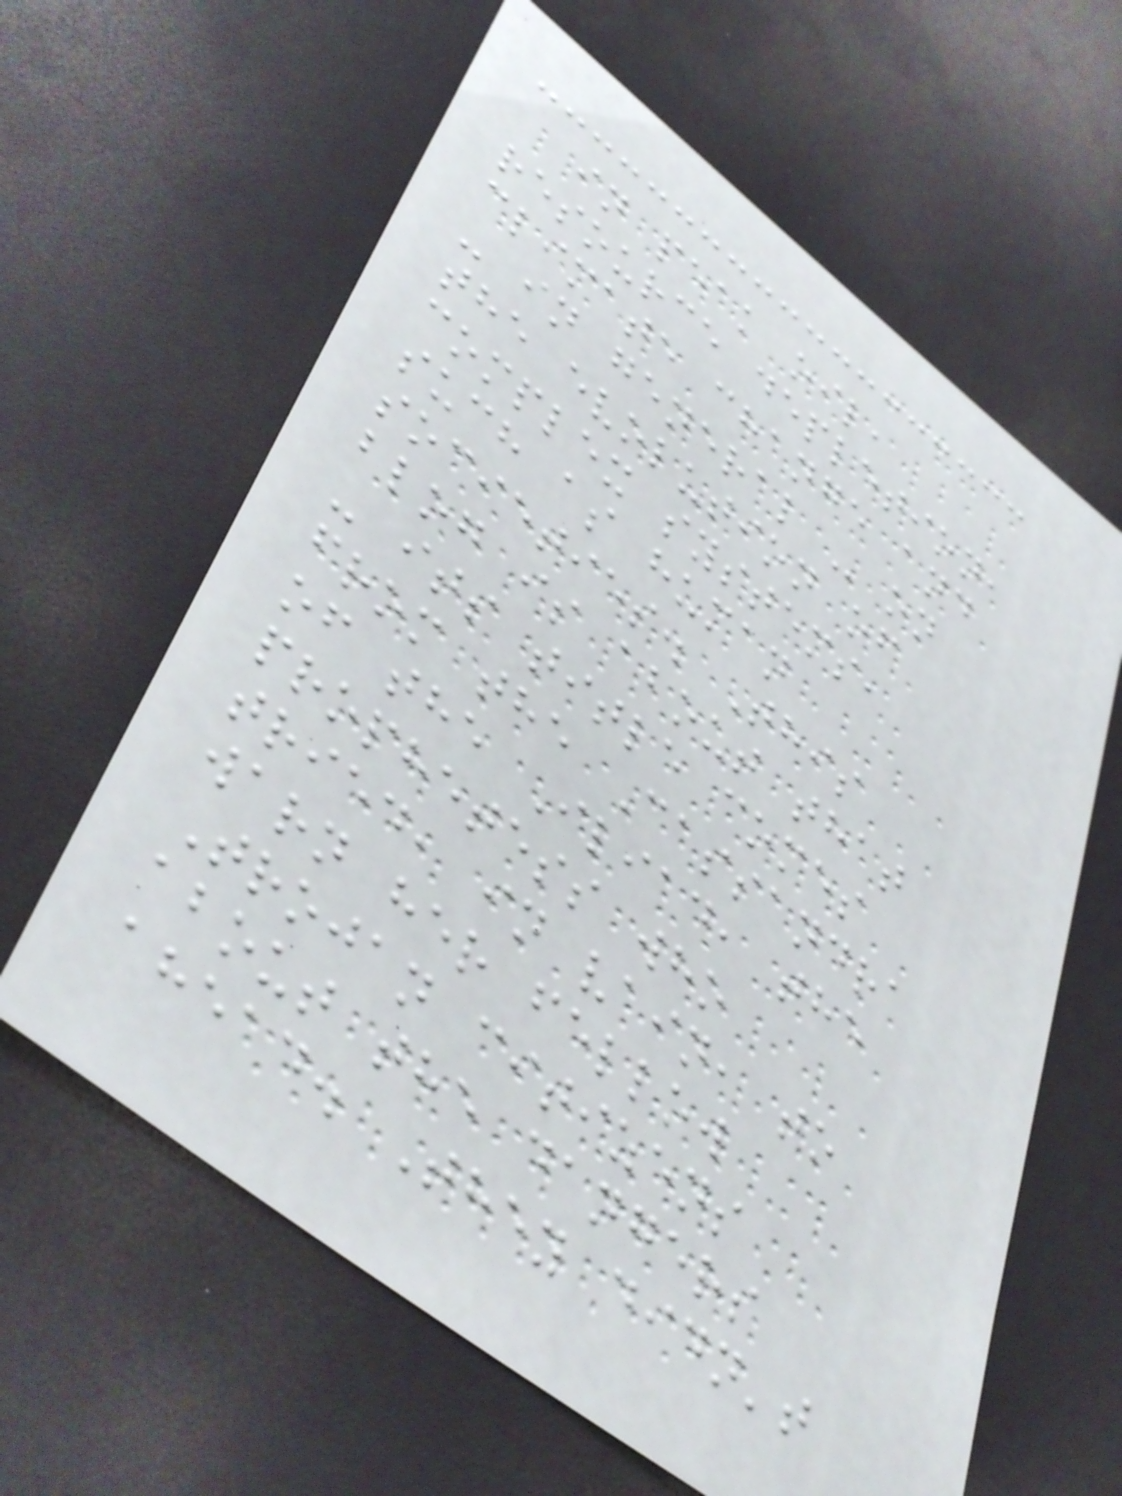in peak oil,
resource depletion,
climate change and
- in general - on
the evolution of
complex systems,
such as human
societies. This
blog is about that
- its title comes
from the Cassandra
of the Iliad, the
prophetess who
tried, in vain, to
warn her fellow
Trojan citizens
about the dangers
ahead. They didn't
